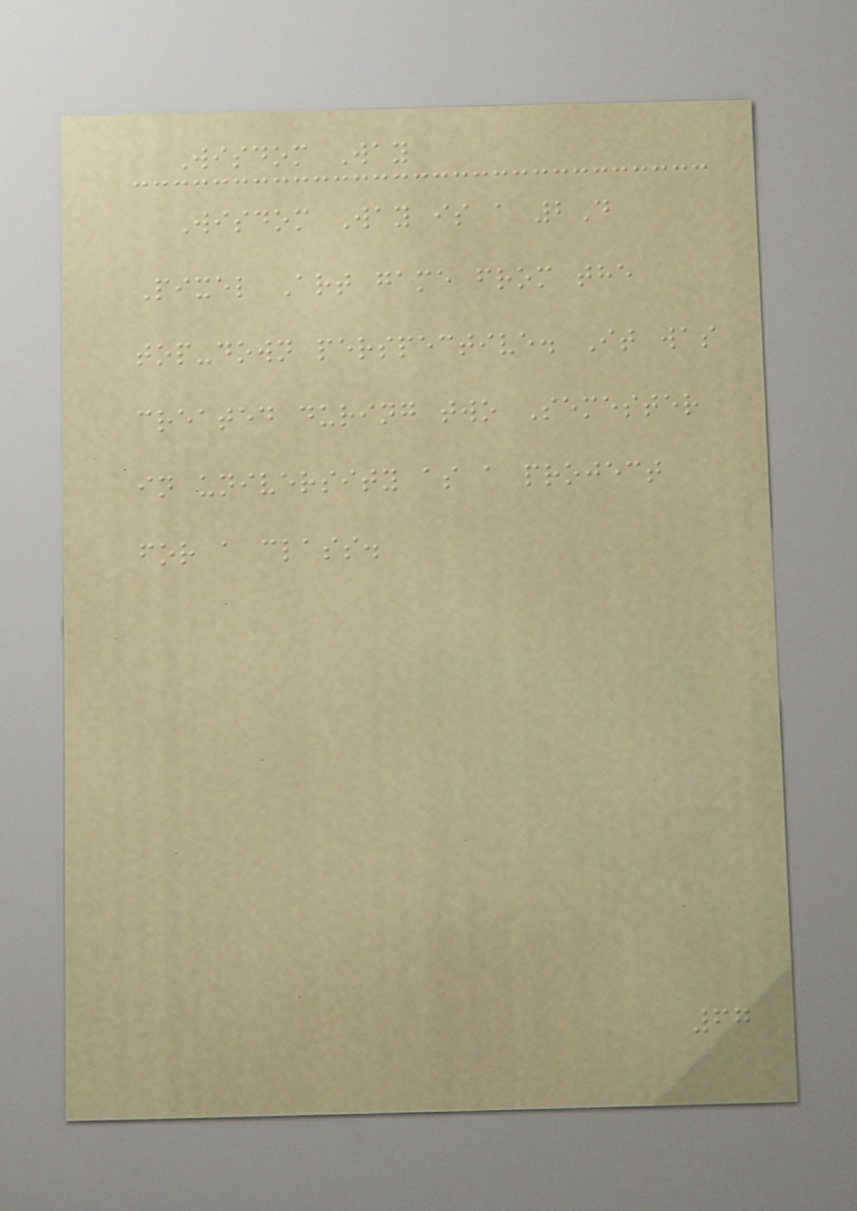Wisdom Way
Wisdom Way is a 2D
Pixel Art game from the
top-down perspective. It was
created during two Semester
in university as a project
for a class.
67
